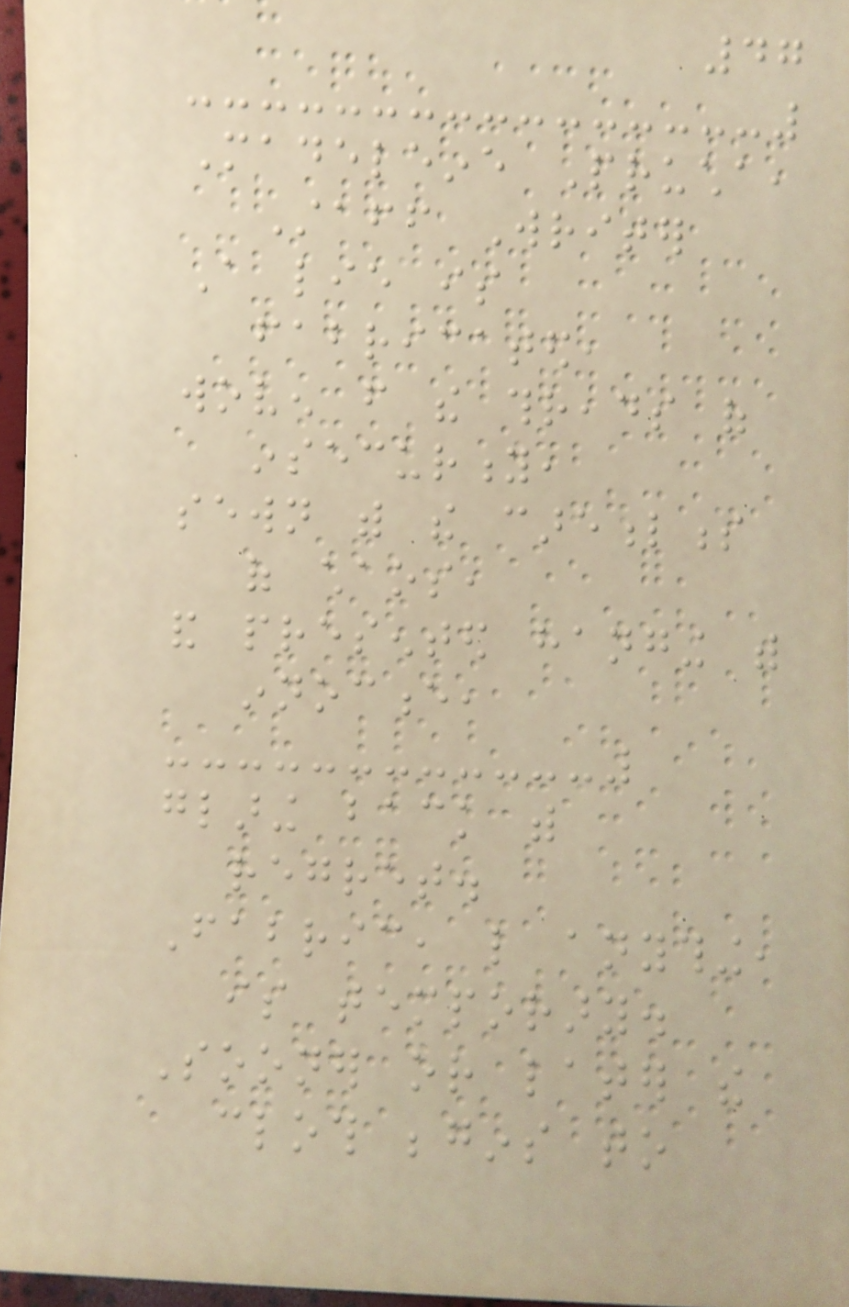47
Madeleine Prucha,
Staff Writer
A lie is
fabricated,
woven from the threads of
insecurity,
sewn with the carefulness
of chaos,
and presented hanging with
innocence,
glaring back with
regret.
Fabric, like anything,
is temporary.
Sooner or later the
cloth begins to
